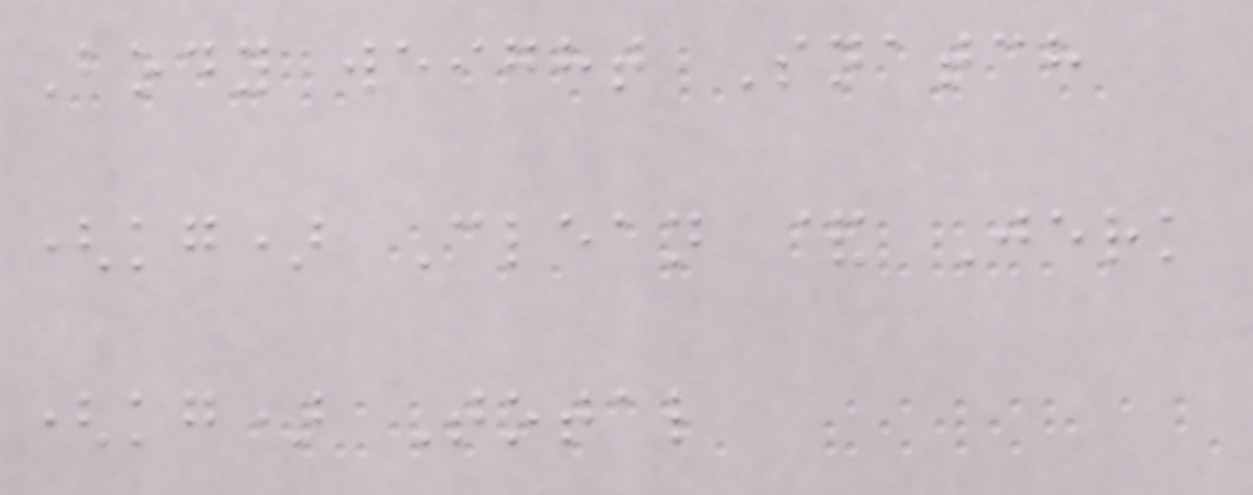Body weight Snatch
(kg) Clean & Jerk
(kg) Total
